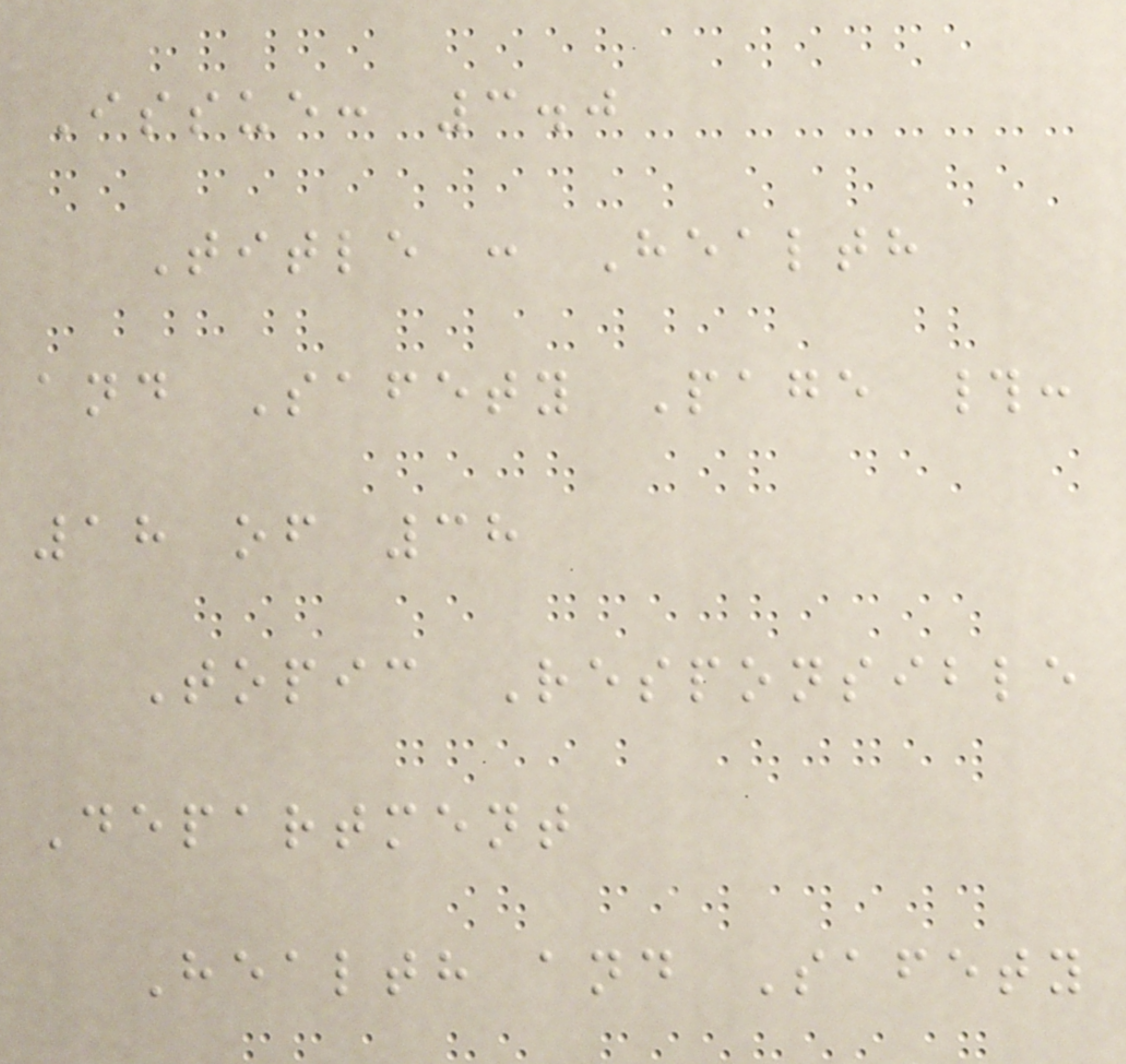Issue: 3.0
Title : Health
and Safety Page #:
18 of 38
Topic Responsible
Department
Health and Safety
